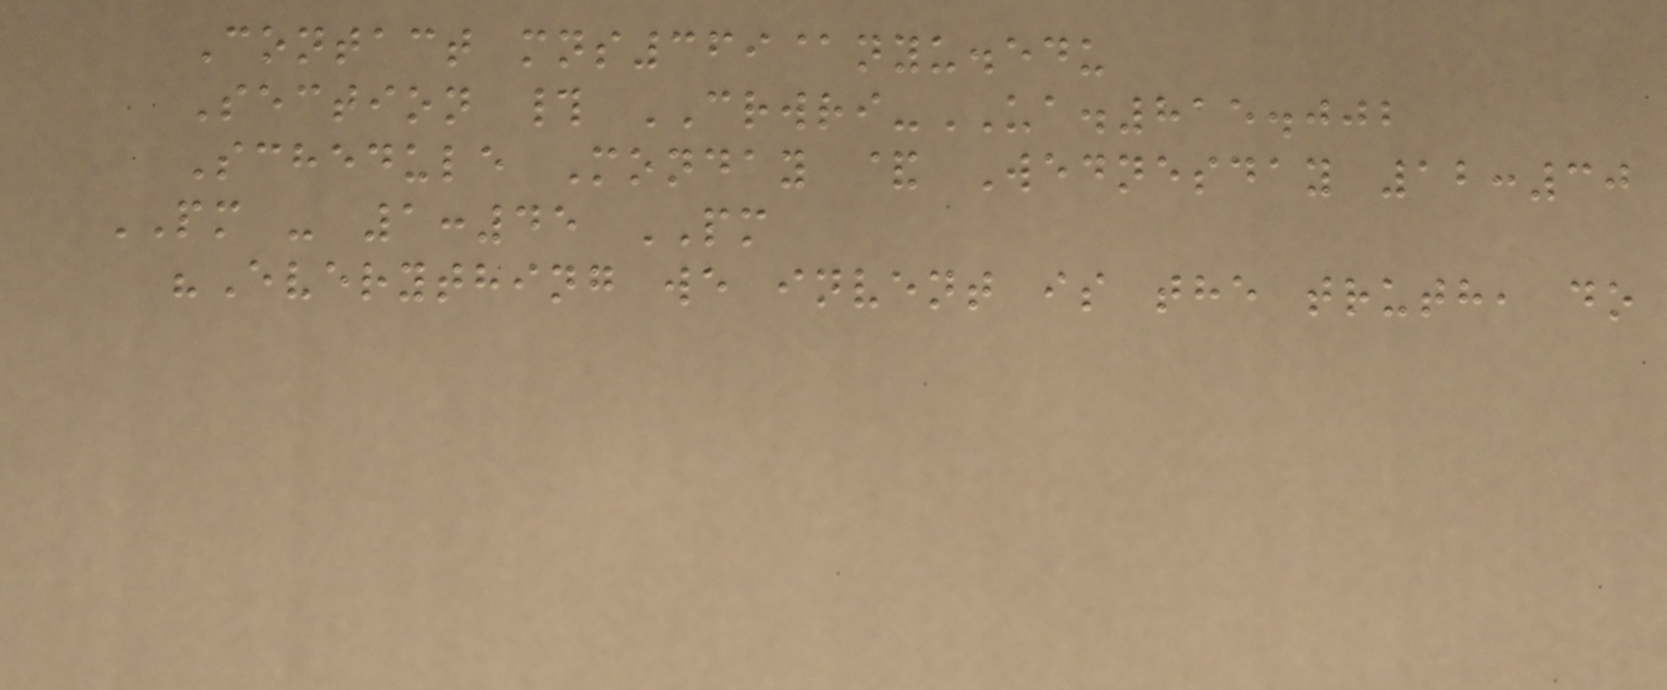Contact mns369@nyu.edu
Section # CRWRI-UA.815.002
Schedule Monday & Wednesday 12:30
PM - 1:45 PM
"Everything we invent is the truth, do
